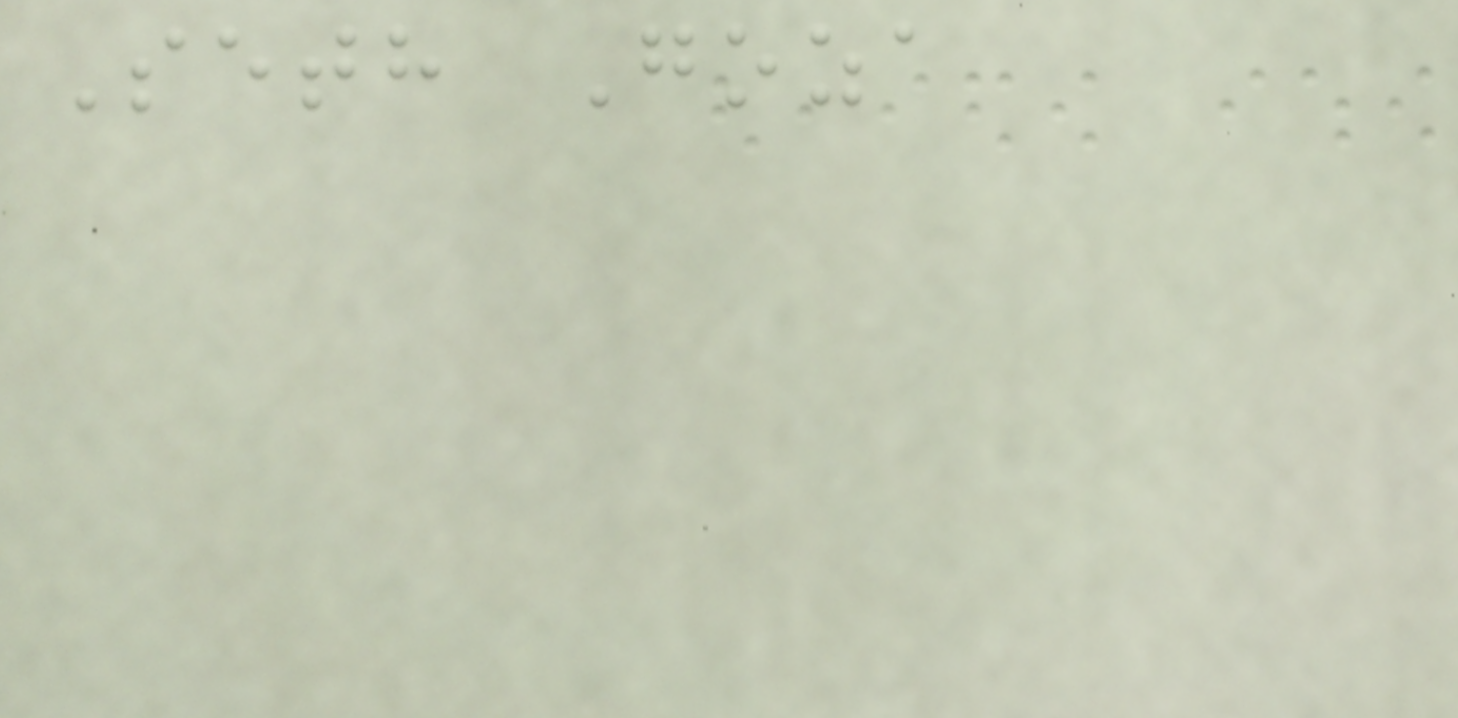Seth Goza
